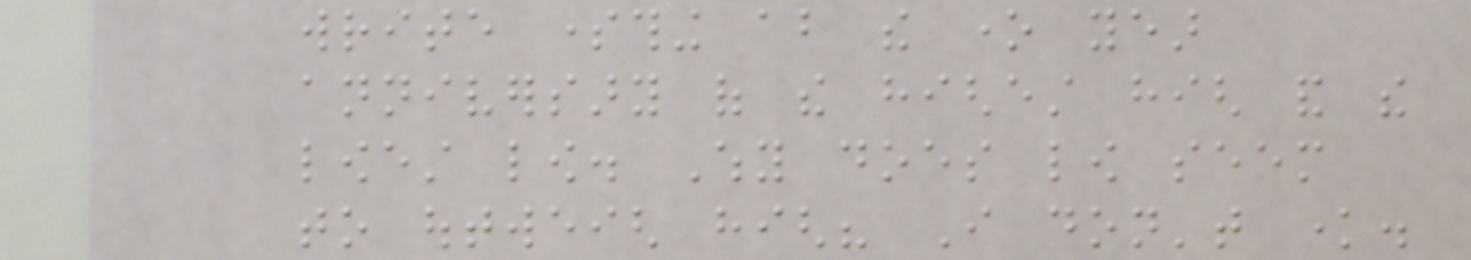write something about the one year
anniversary of the highest high and the
lowest low. Why does low seem
to outweigh high? I don't know.
